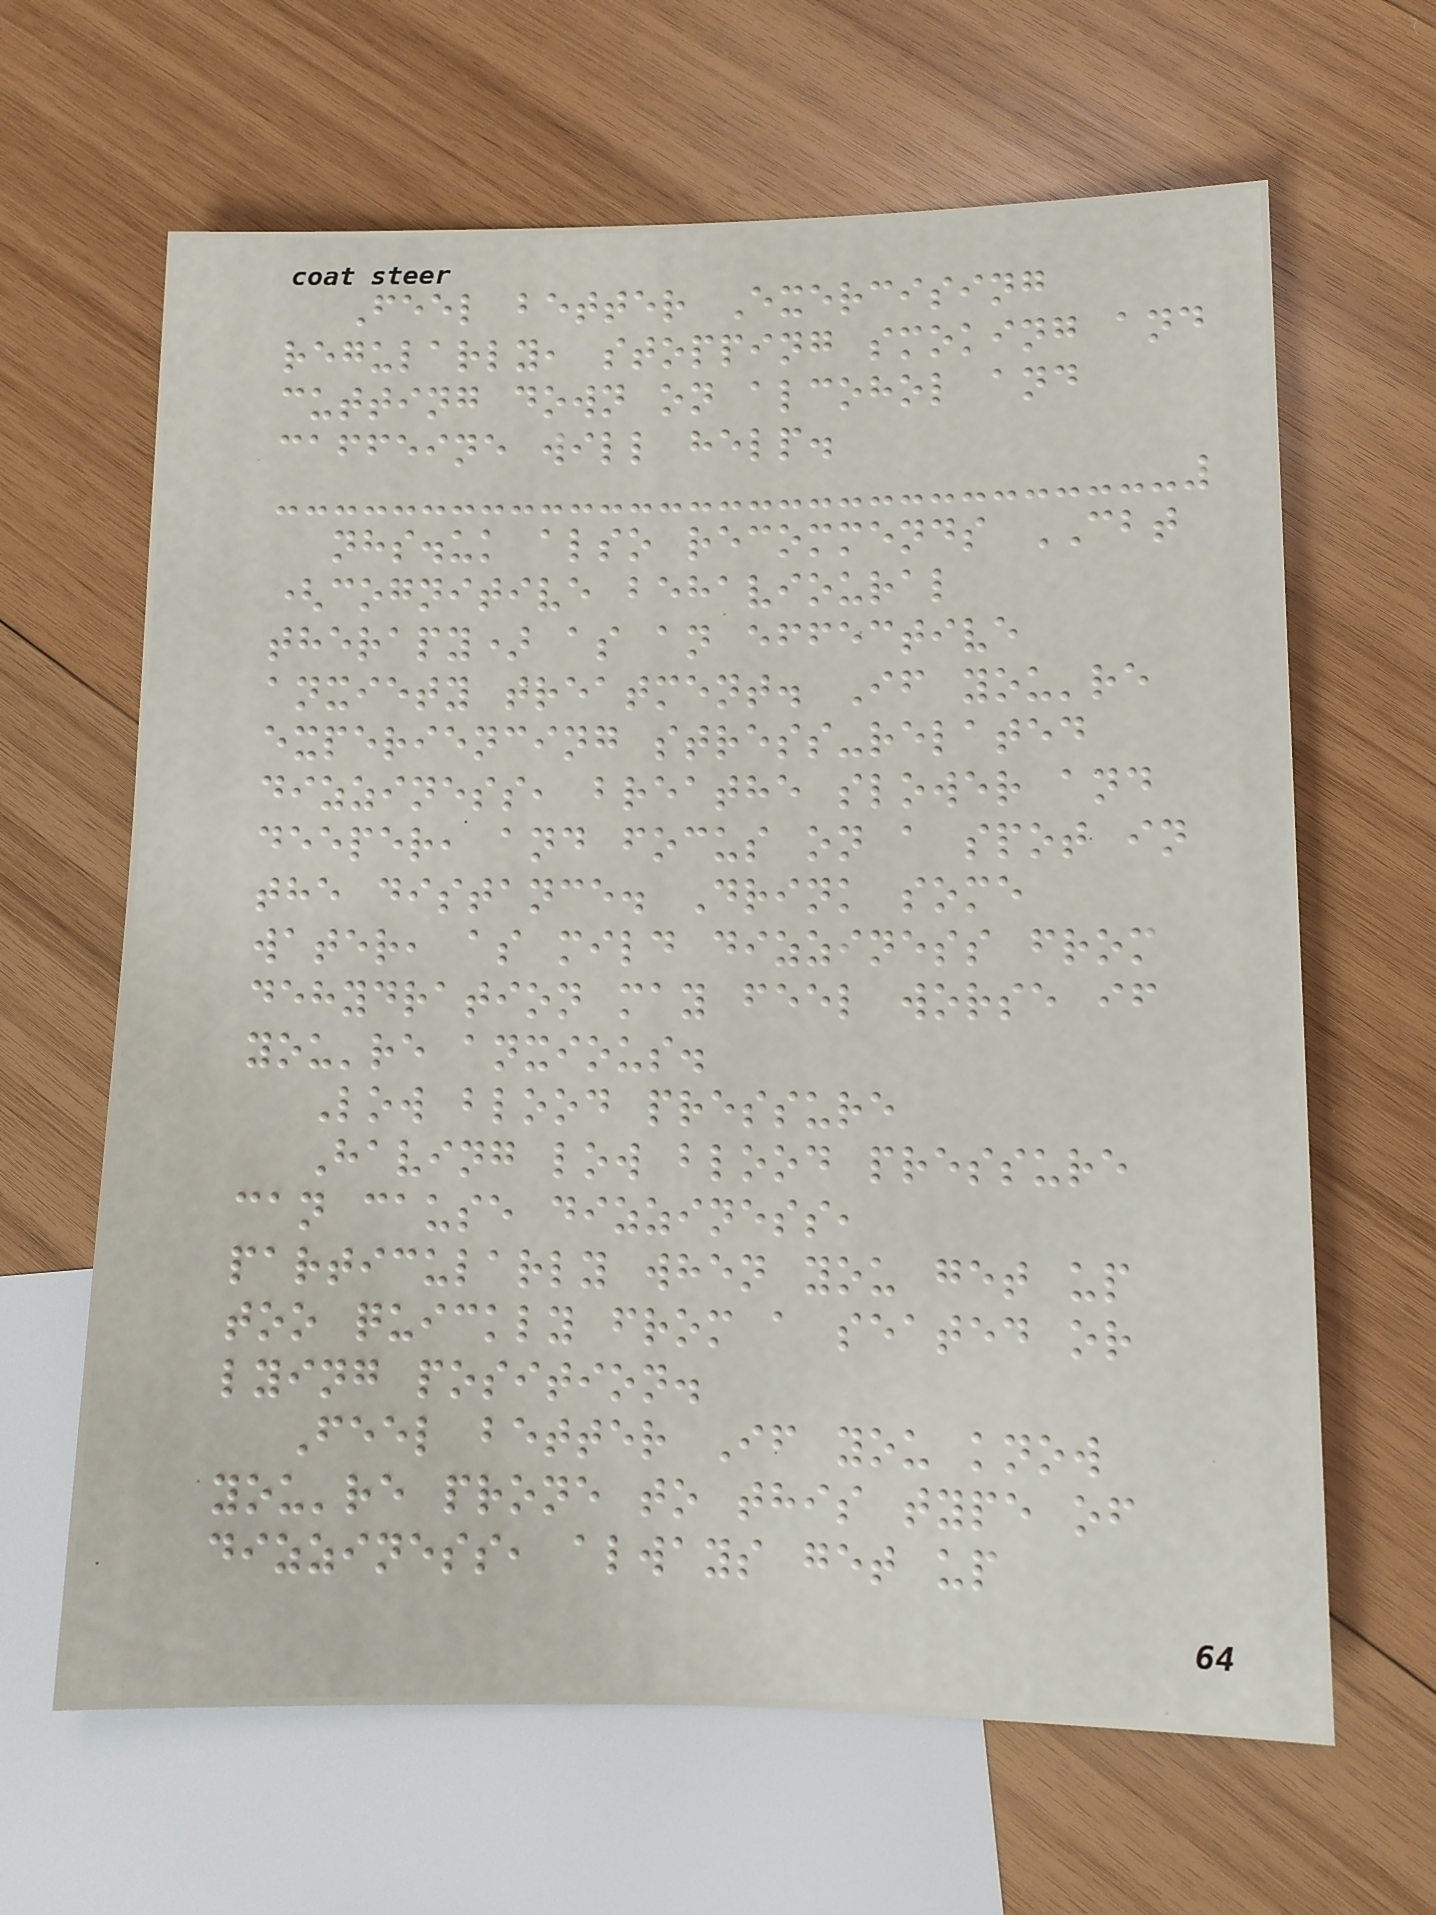Feel better Exercising
regularly, stopping smoking and
cutting down on alcohol and
caffeine will help.
nhs.uk also recommends CBT
(cognitive behavioural
therapy) as an effective
anxiety treatment. If you're
experiencing stress-related
dizziness, breathe slower and
deeper, and focus on a spot in
the distance. Drink some
water, as mild dizziness from
dehydration may feel worse if
you're anxious.
Low blood pressure
Having low blood pressure
can cause dizziness,
particularly when you get up
too quickly from a seated or
lying position.
Feel better If you know
you're prone to this type of
dizziness, always get up
